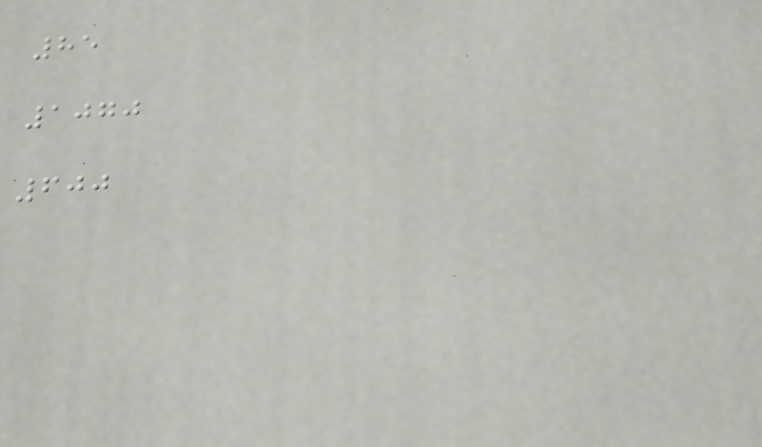85
1070
600
